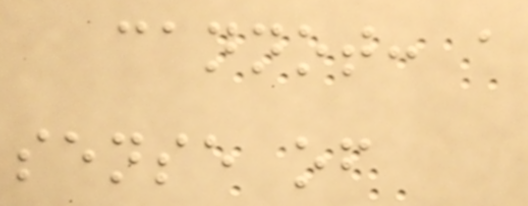cannot: a
sense of
